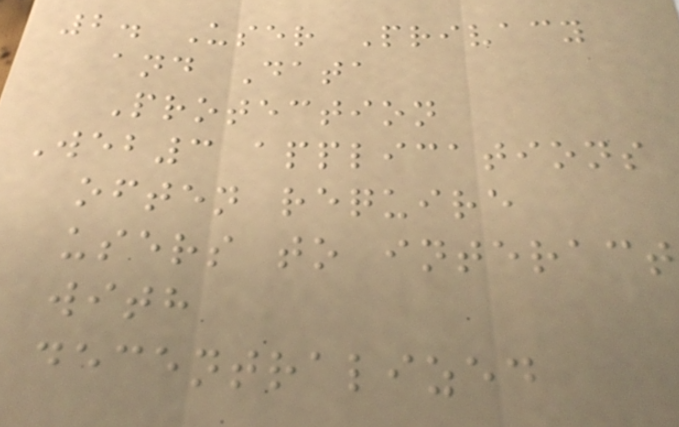2. User Privacy
and Data
Protection
Web3 applications
often require
users to interact
with
decentralized
